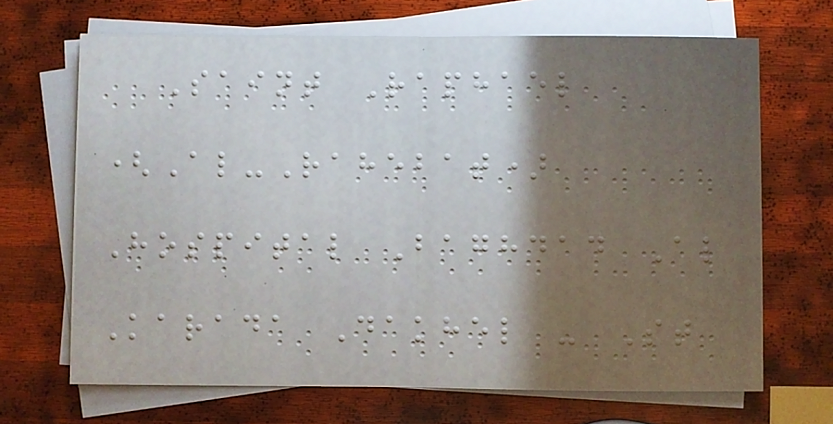Saint Raphael
(Al-Rahebat)
Hospital Baghdad Al
Karada Dakhel - St
